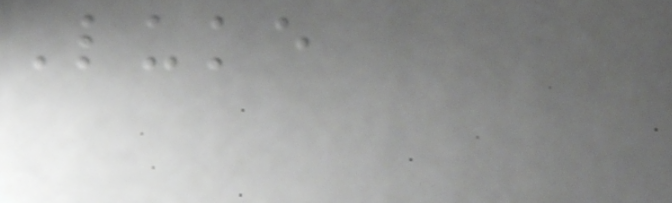Luke
